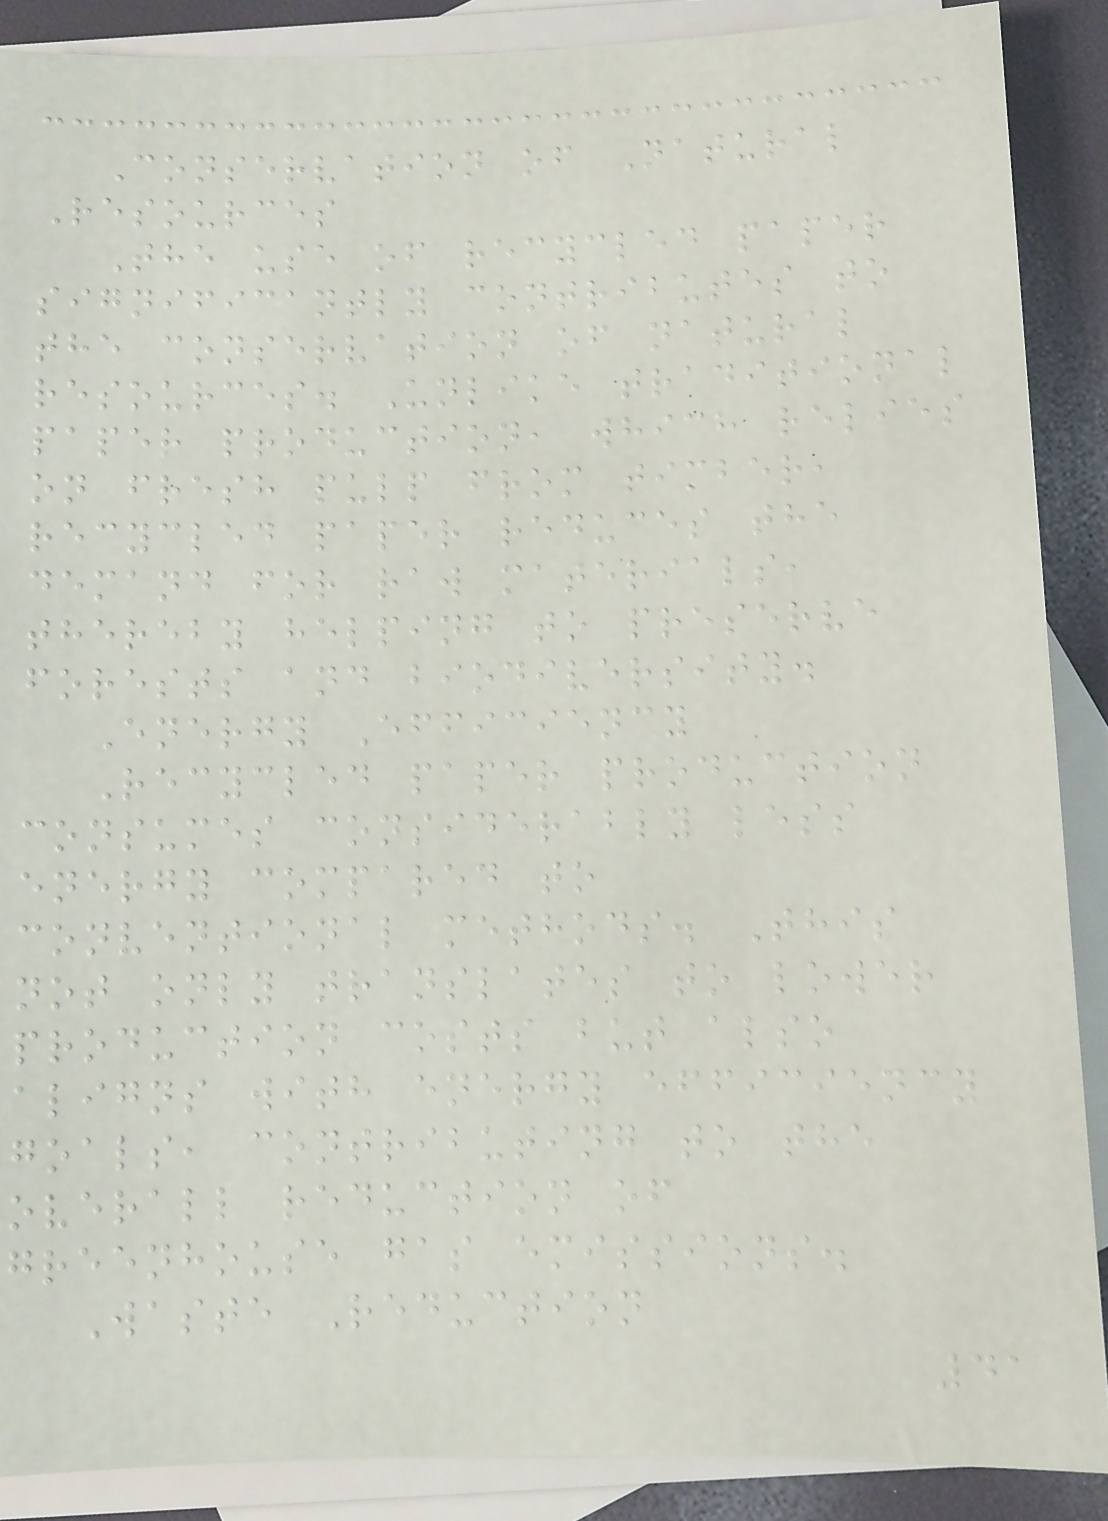Conservation of Natural
Resources
The use of recycled paper
significantly contributes to
the conservation of natural
resources. Unlike traditional
paper production, which relies
on fresh pulp from timber,
recycled paper reduces the
demand for raw materials,
thereby helping to preserve
forests and biodiversity.
Energy Efficiency
Recycled paper production
consumes considerably less
energy compared to
conventional methods. This
not only translates to lower
production costs but also
aligns with energy efficiency
goals, contributing to the
overall reduction of
greenhouse gas emissions.
Waste Reduction
41
